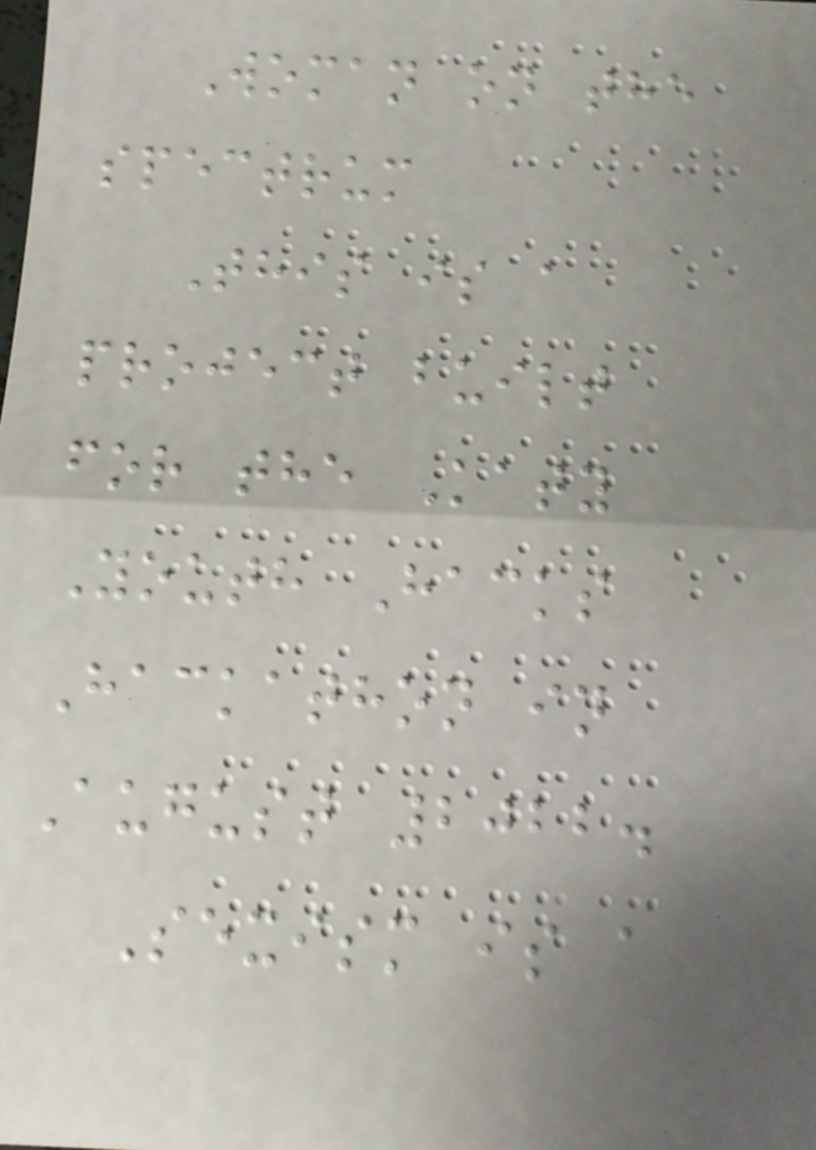Woman on the
spectrum
This is a
project built
for the Katy
Youth Hacks
Hackathon in
August 2022.
Sexism is a
